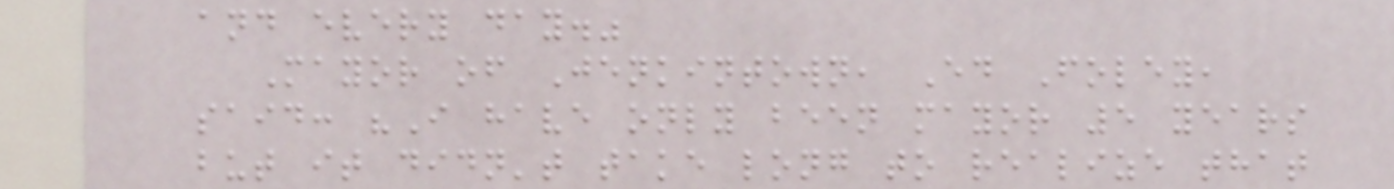and every day."
Mayor of Jenkintown, Ed Foley,
said: "I have only been mayor 5 years
but it didn't take long to realize that
